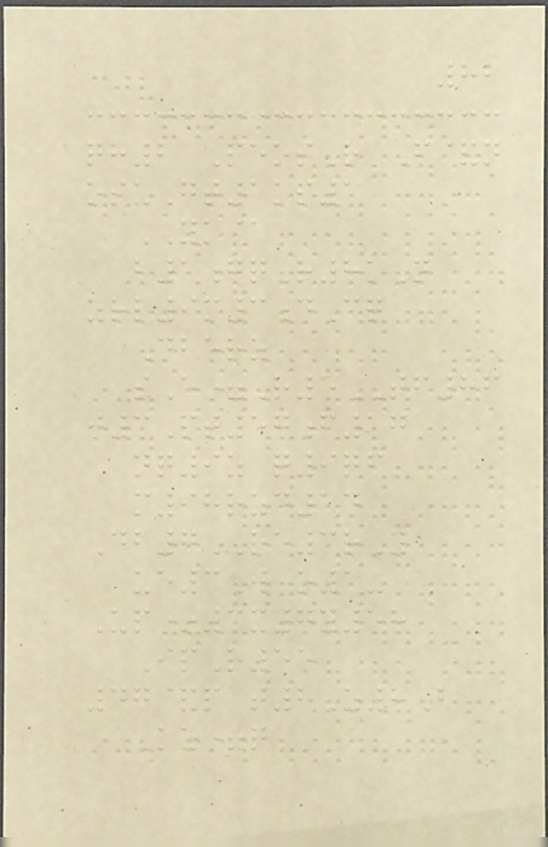82
qh2 PeosR F&n
osuGt1kp1
YK@
b1gqR8kN
zrl9m3dCq
Dberz
sE=R5TF86
j3Pt57f17
nq9z q9qf
m98rzd14
Db7RE3rY
ue3W o1-
Up*3x7y58
IpR55
47&p t8Z8B
Kz=q
